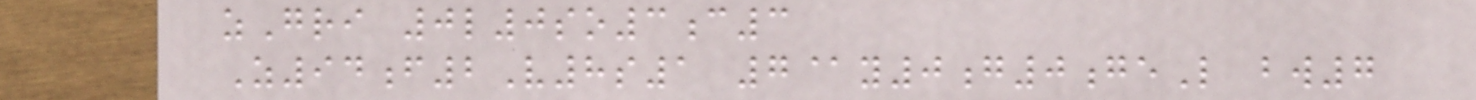zGri 0l0so3c3
Z94f2V8s1 7@y0g0geL bw7
